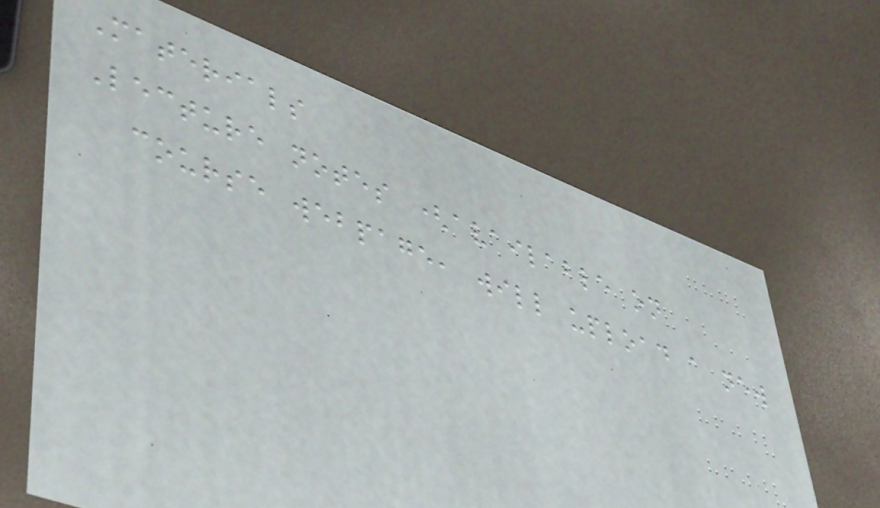Materials
Lecture notes (available on
course webpage, will upload a new
